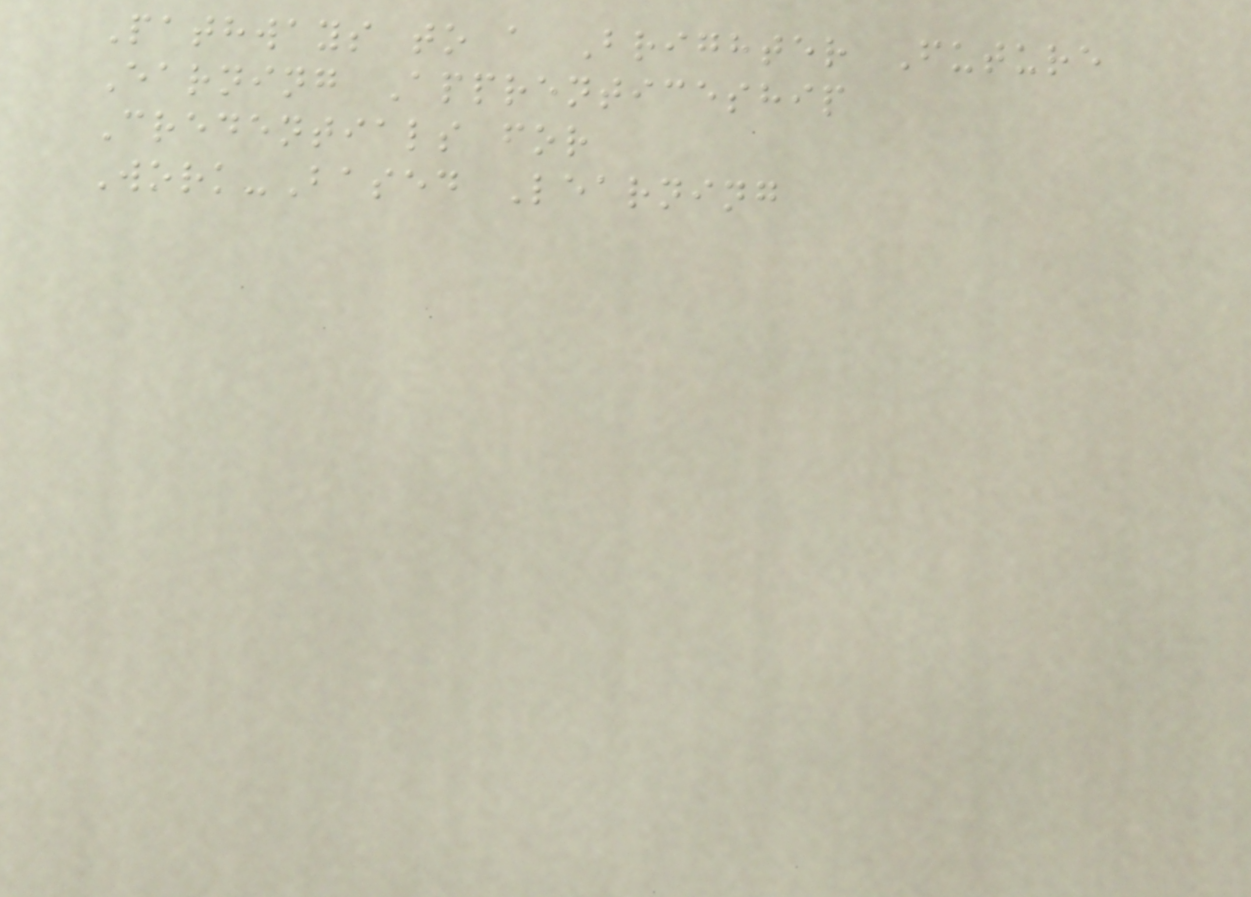Pathways to a Brighter Future
Earning Apprenticeship
Credentials for
Work-Based Learning
